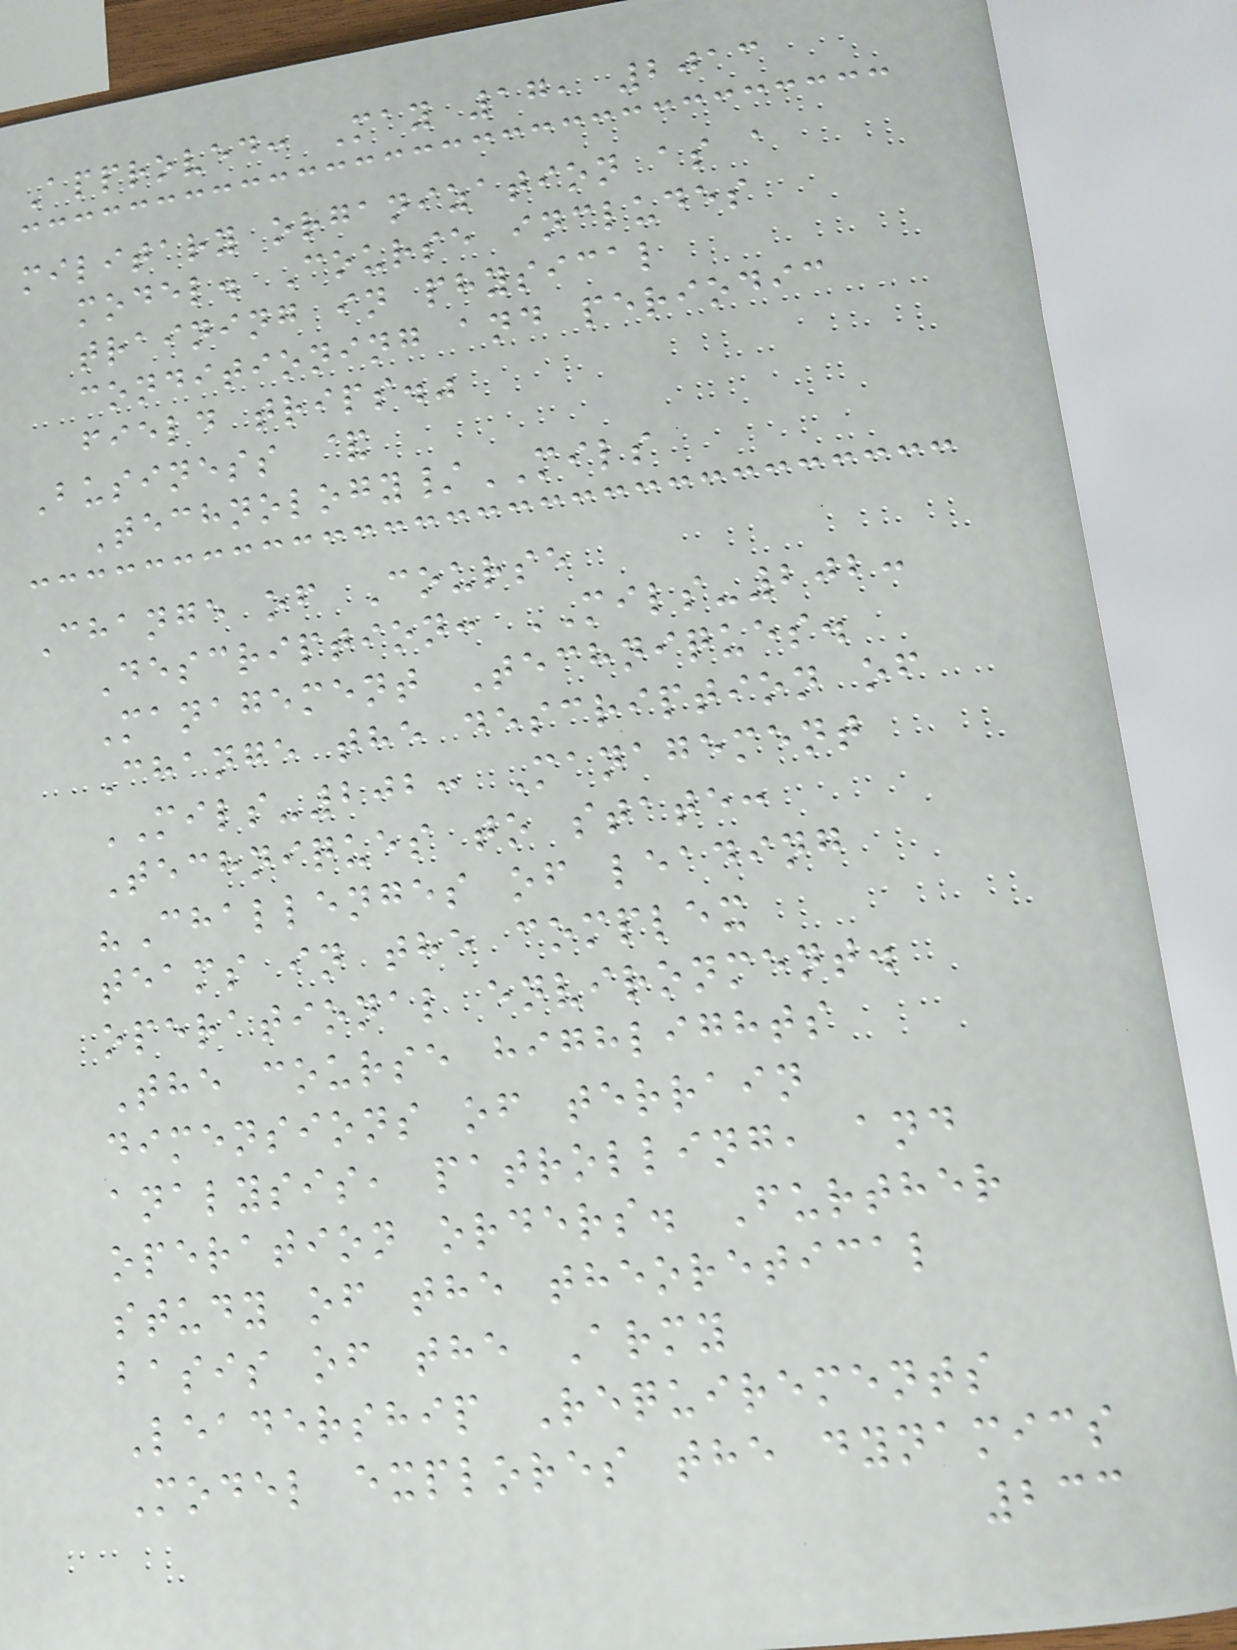Approved: May 17, 2013
military organization as a
model. Course includes
training in physical
conditioning and periodic
field trips."
Business &
Technology/MILS
Change of Course
Description: MILS-202:
Management Techniques.
Change the description of
MILS-202: Management
Techniques to state:
"Challenges of leading
teams in the complex
operational environment.
The course highlights
dimensions of terrain
analysis, patrolling, and
operation orders. Further
study of the theoretical
basis of the Army
Leadership Requirements
Model explores the dynamics
233
